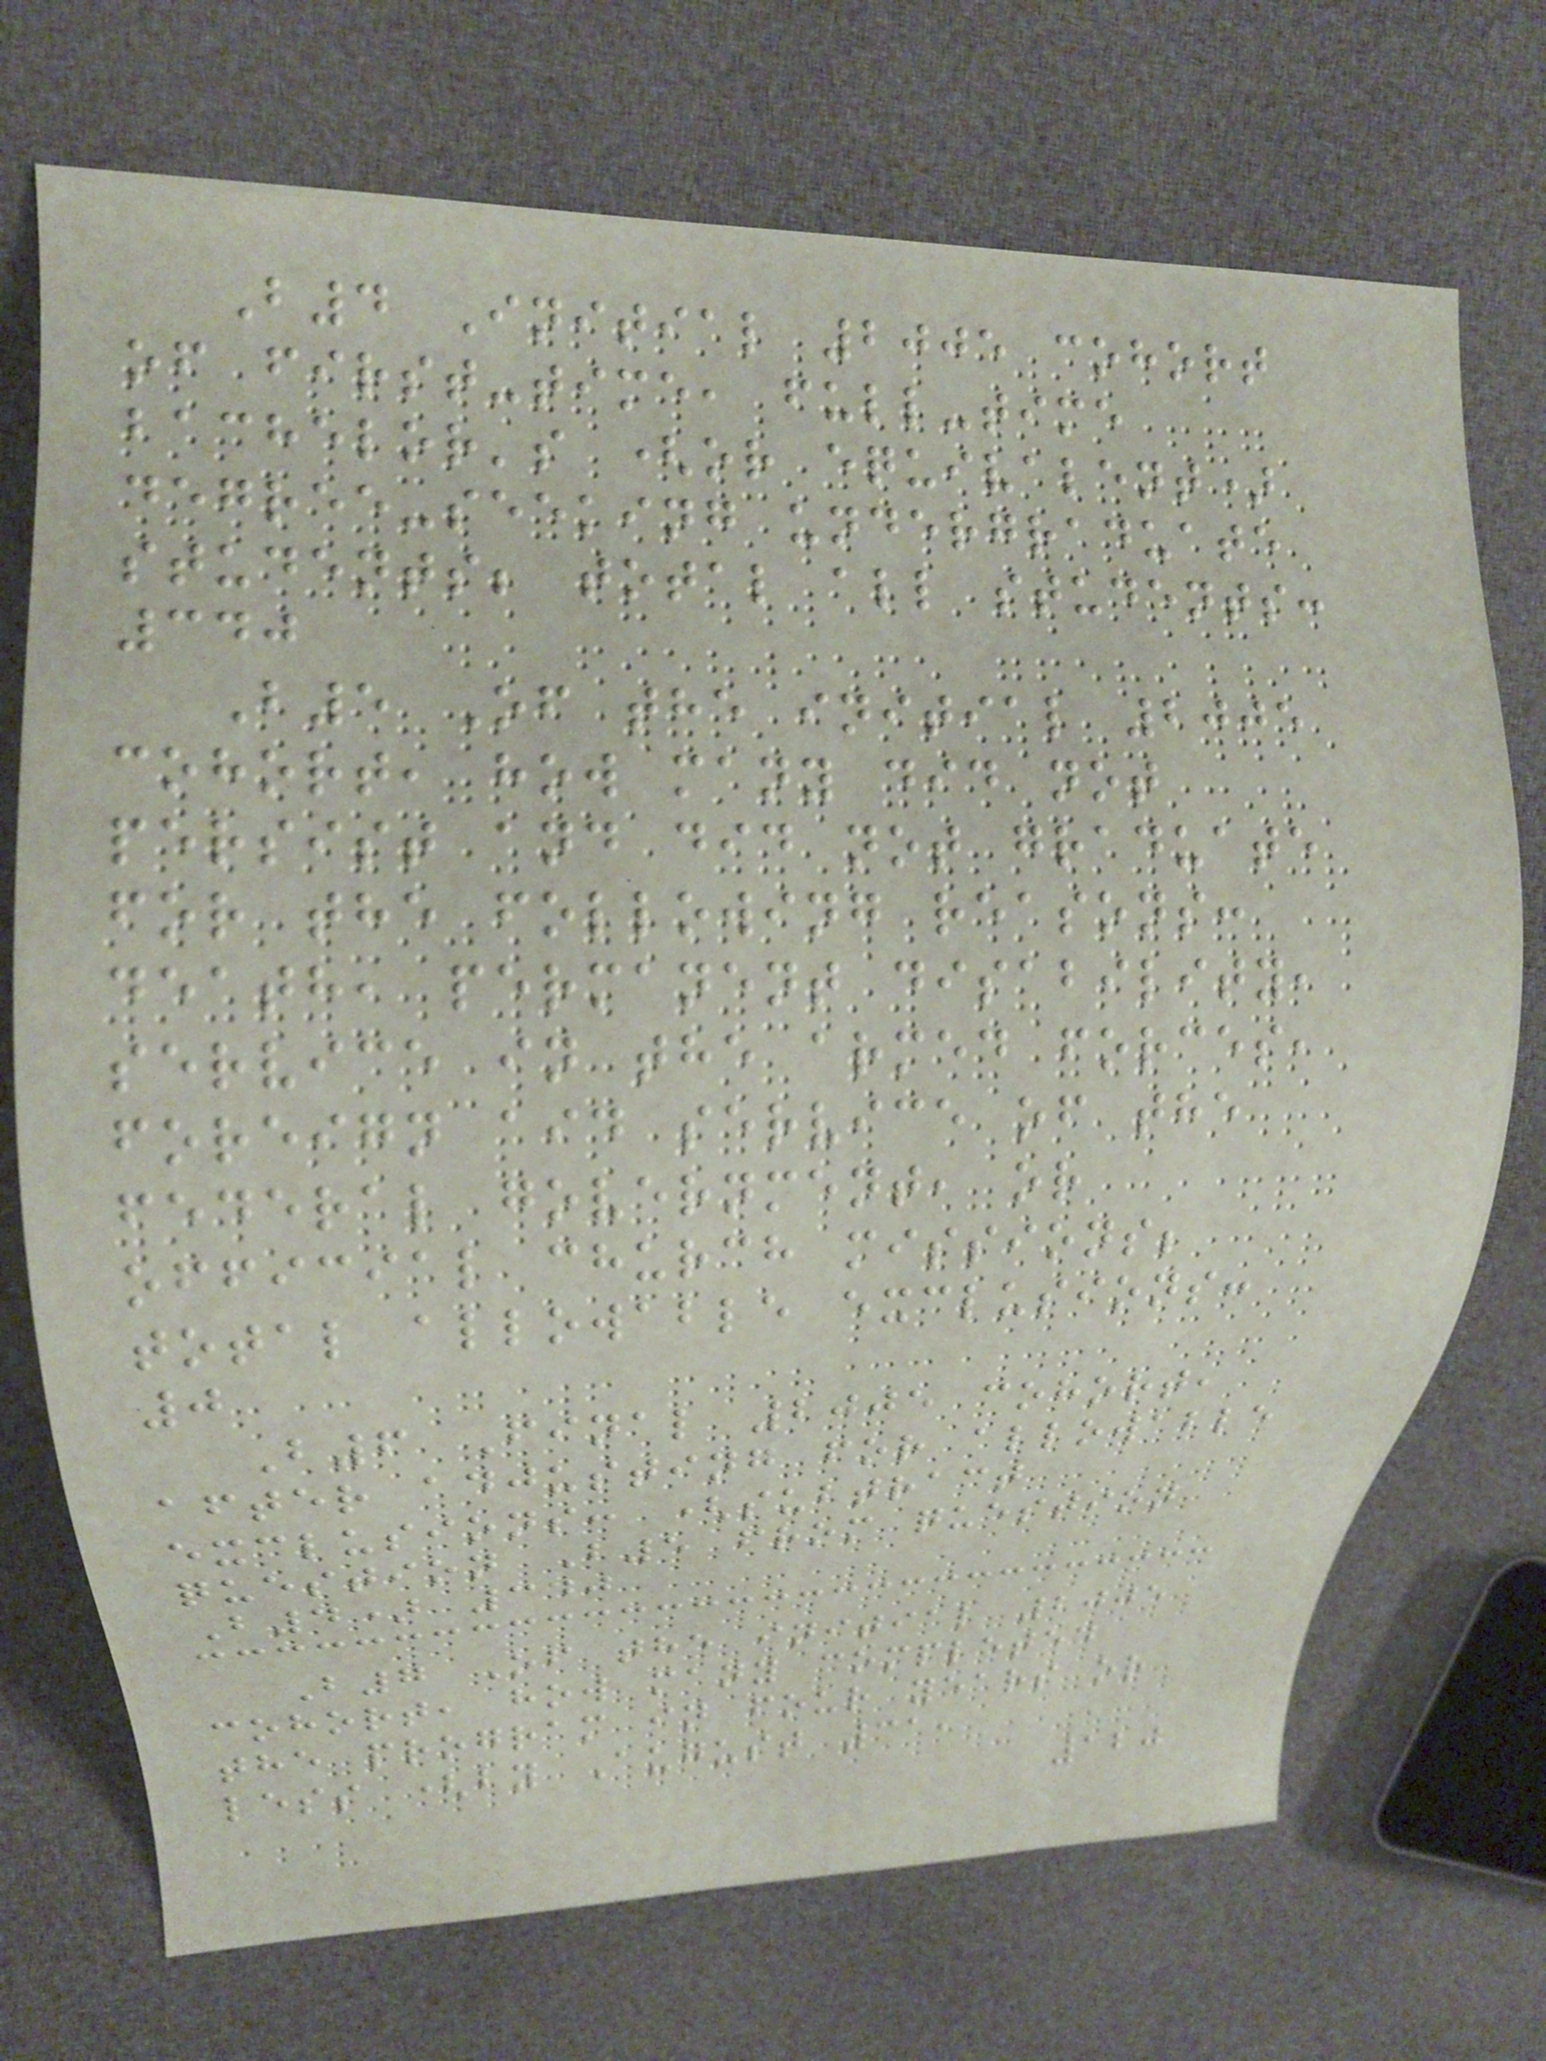B4 Initial 2005 cohort
of first-time, full-time
bachelor's (or equivalent)
degree-seeking undergraduate
students; total all students:
340
B5 Of the initial 2005
cohort, how many did not
persist and did not graduate
for the following reasons:
death, permanent disability,
service in the armed forces,
foreign aid service of the
federal government, or
official church missions;
total allowable exclusions:
0
B6 Final 2005 cohort,
after adjusting for allowable
exclusions: (subtract
question B5 from question
B4) 340
B7 Of the initial 2005
cohort, how many completed
the program in four years or
less (by August 31,
120
